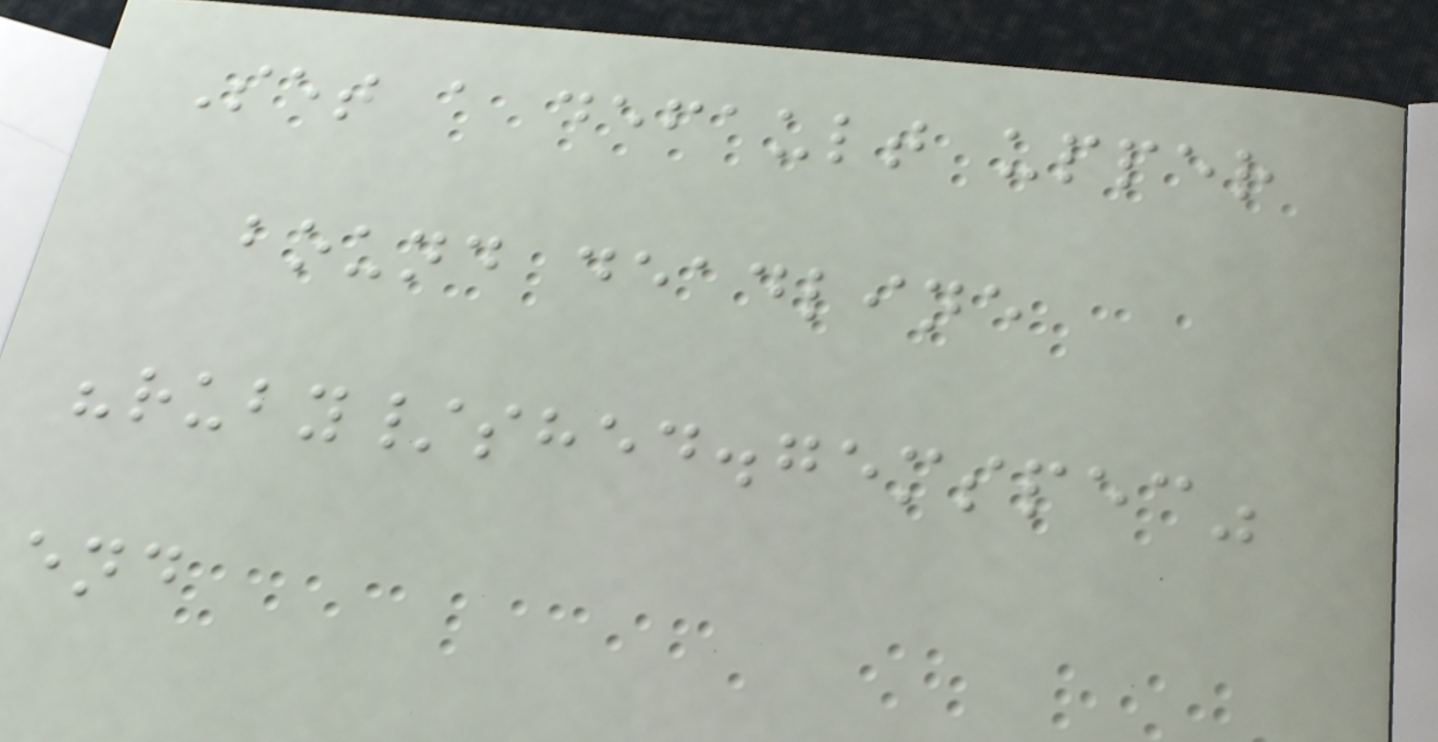Set a default upper
bound deadline
"ruby/shed.gemspec"
end
